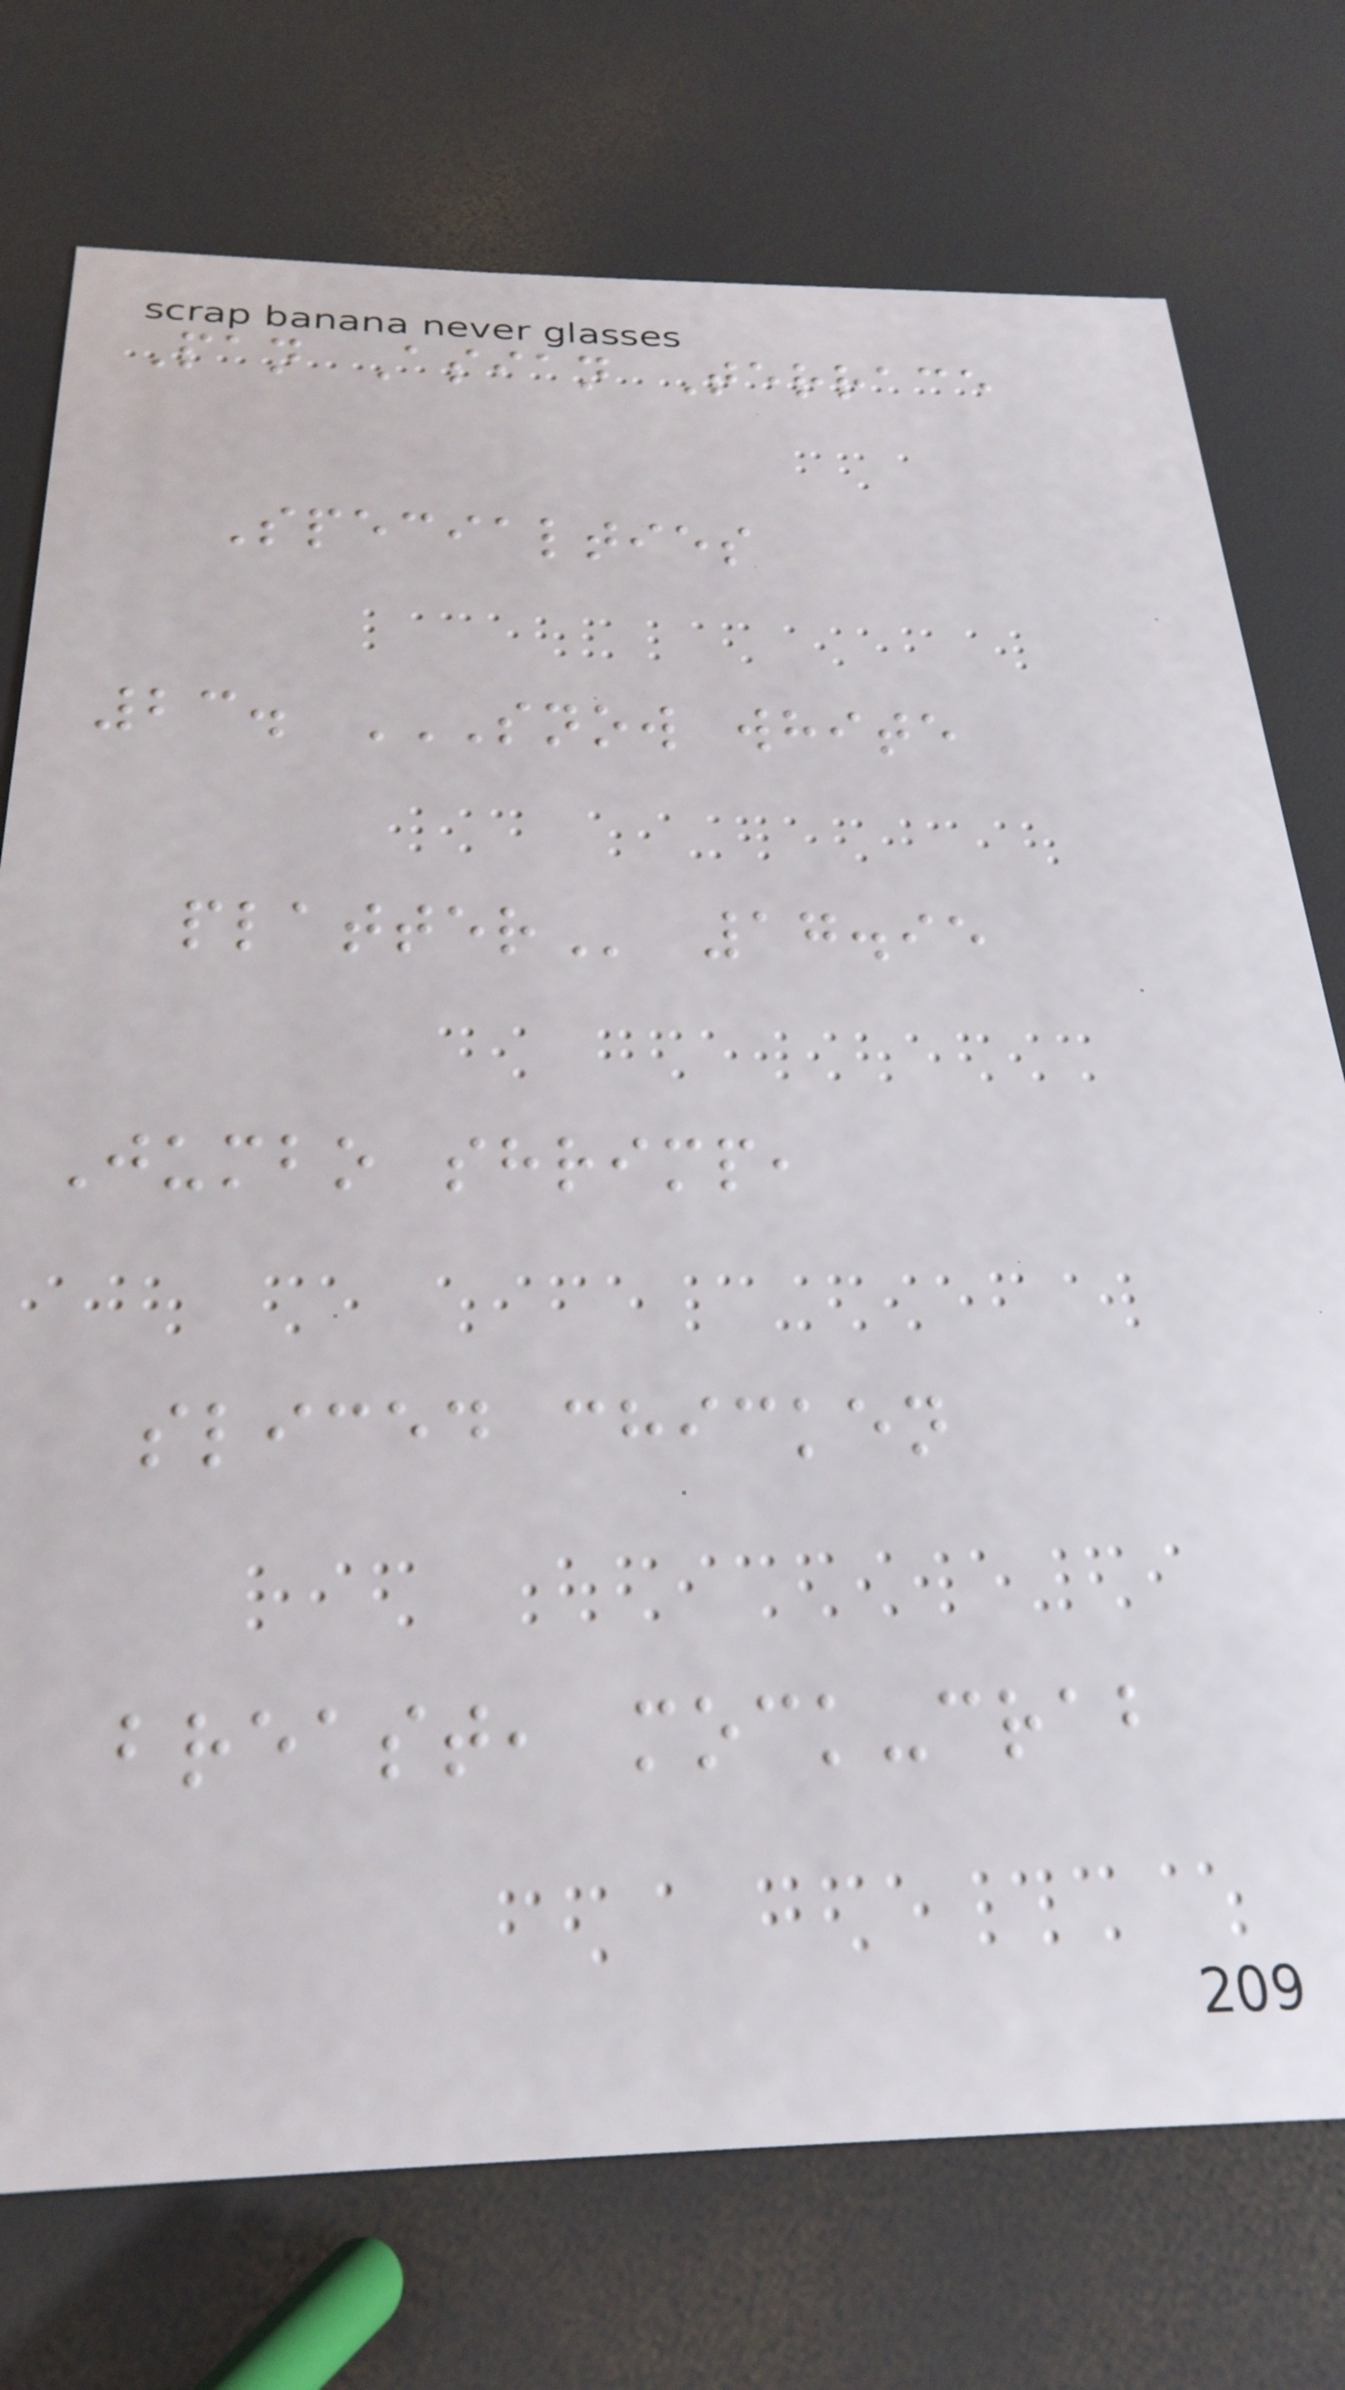Pan Asian Terrace
Specialties
23. SNOW WHITE
PLATTER 17.95
Jumbo shrimp,
sliced chicken
breast, mock-crab
